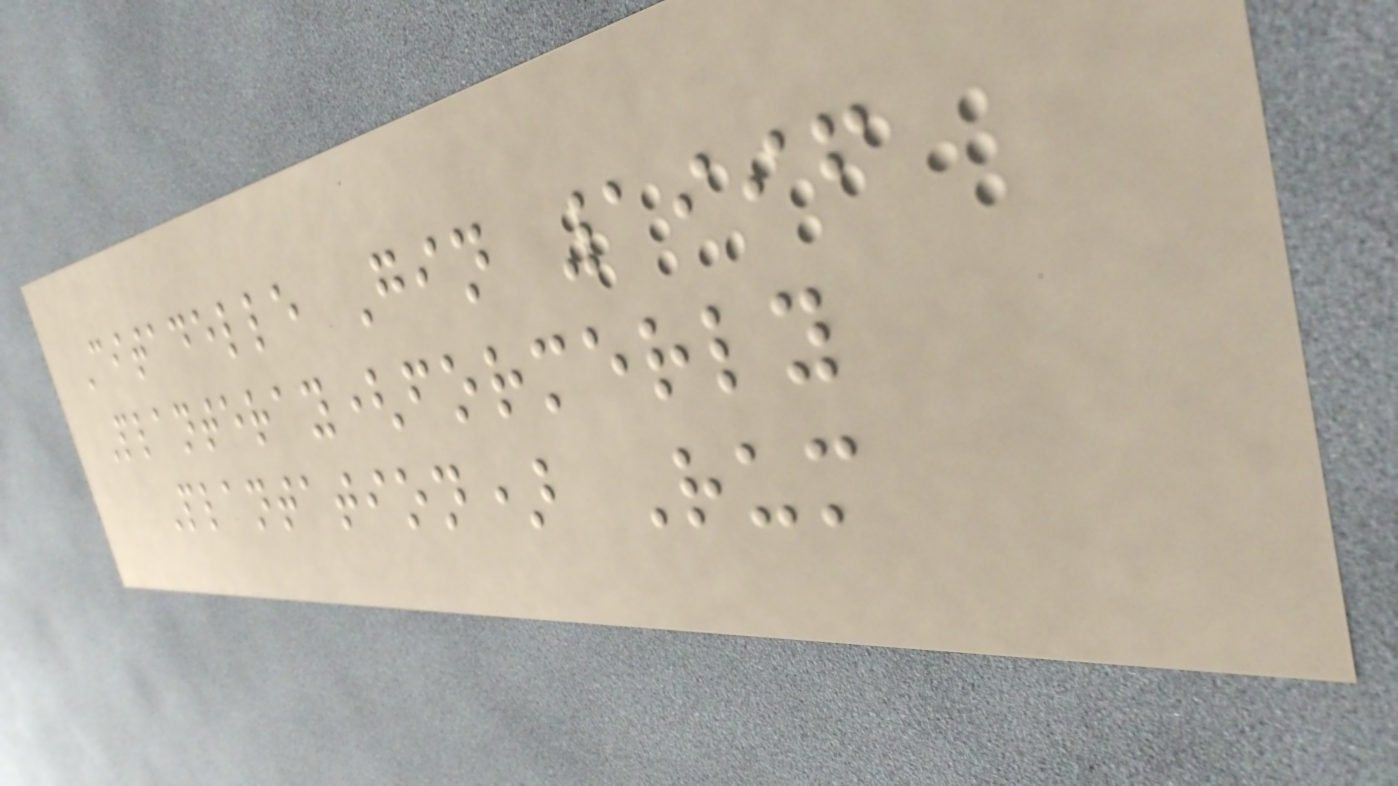Citadelle Gin 1996
Planteray(formerly
Plantation) Rum
